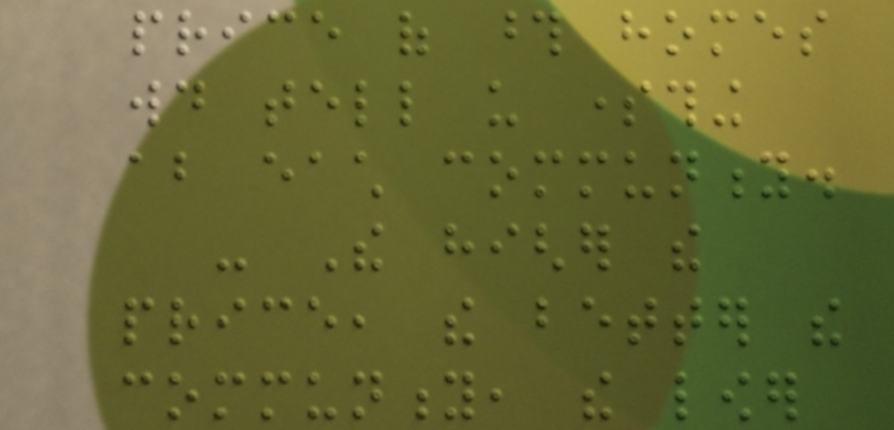price of those homes
would tell us something
about each community.
- The higher the
price, the better the
community, the lower
